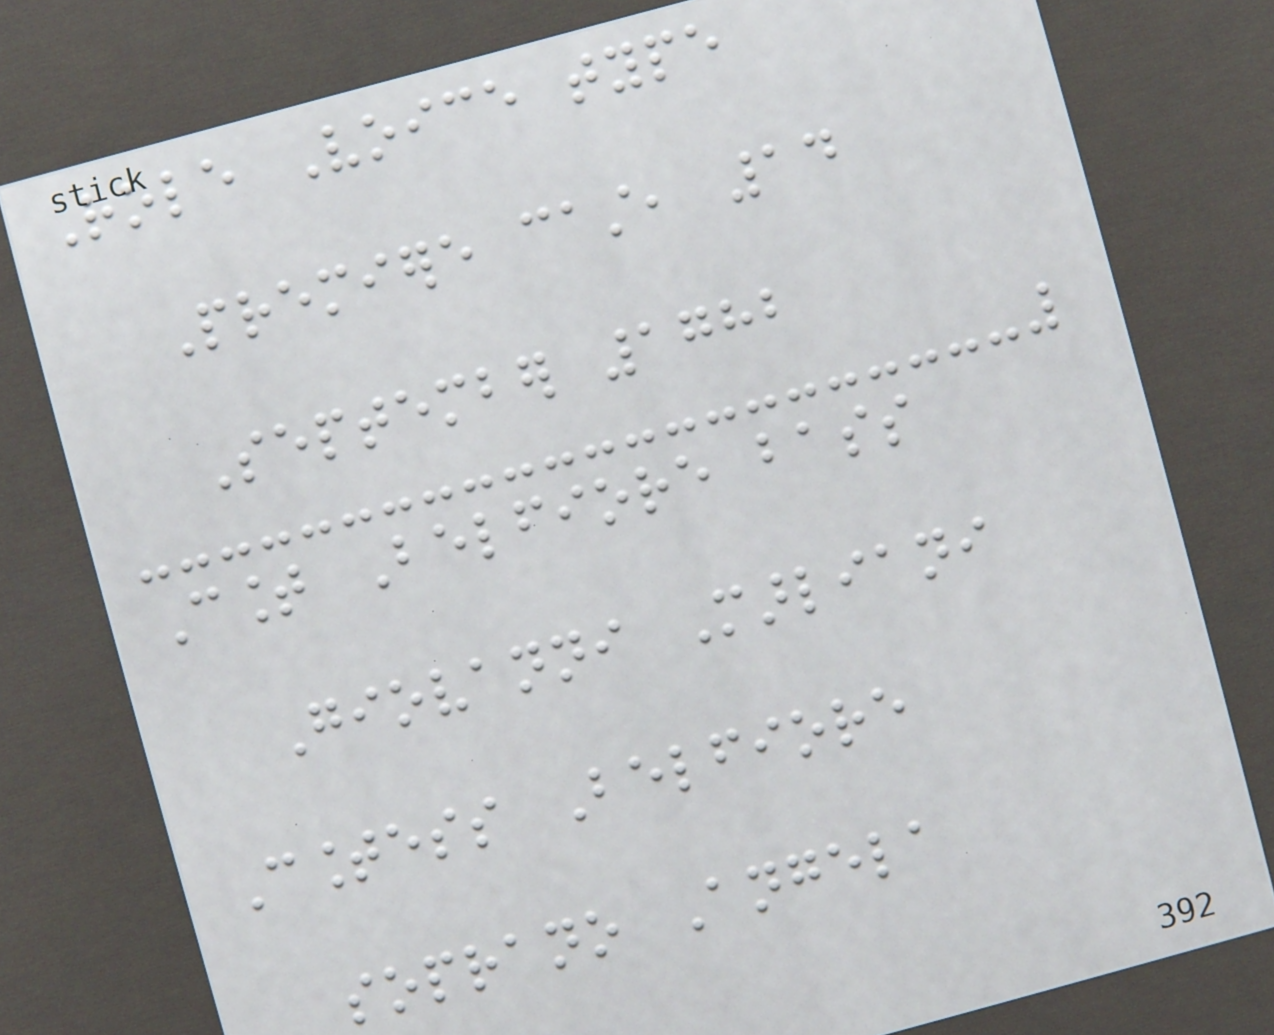Role Voice type
Premiere cast, 14
September 1782
Count Belfiore bass
Giovanni Marliani
Countess Belfiore
soprano Angela
